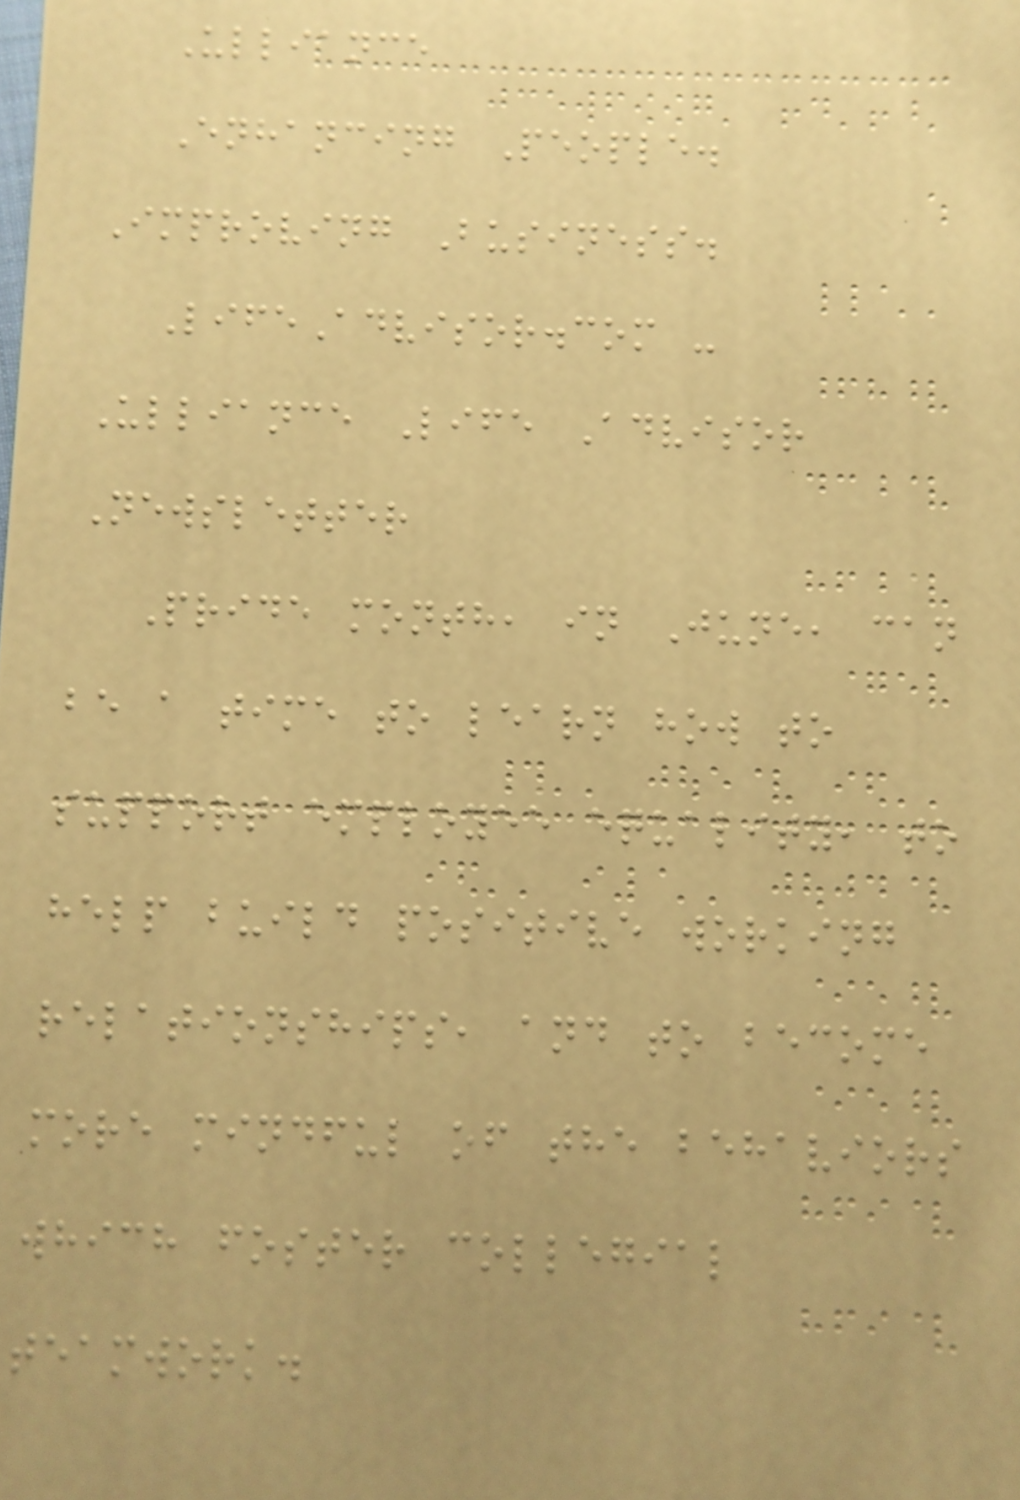Ulliance
Enhancing People.
Improving Business.
LifeAdvisor.com -
Ulliance Life Advisor
Newsletter
Pride month, in June, can
be a time to learn how to
support employee equality, to
help build positive working
relationships, and to become
more mindful of the behaviors
which foster collegial
teamwork.
